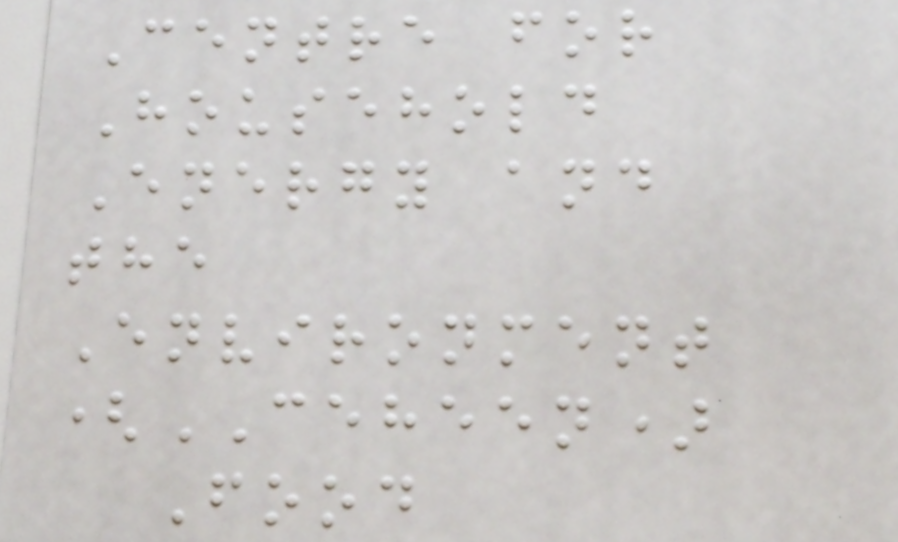Centre for
Household
Energy and
the
Environment
(CEHEEN)
Food
